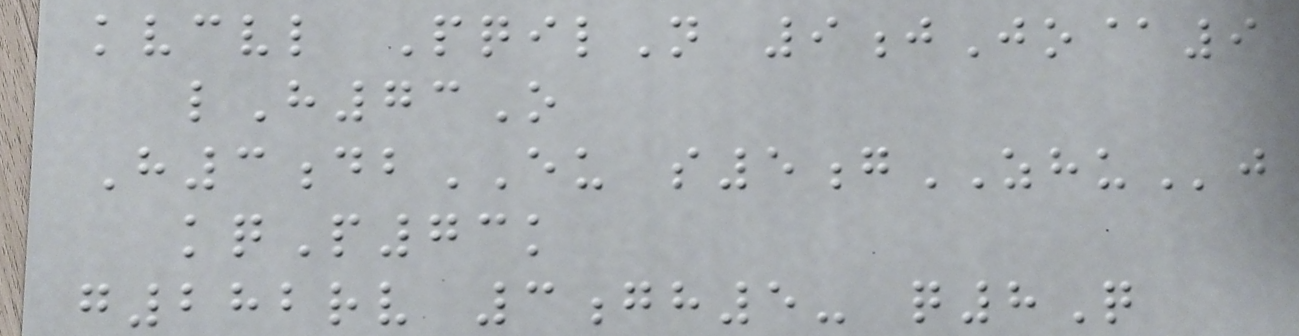kvcvl PqilN 9jJo@9
lH73O
H3dbEU s5gZHUj
kqP73k
g282rv 3gh5- q8Q
